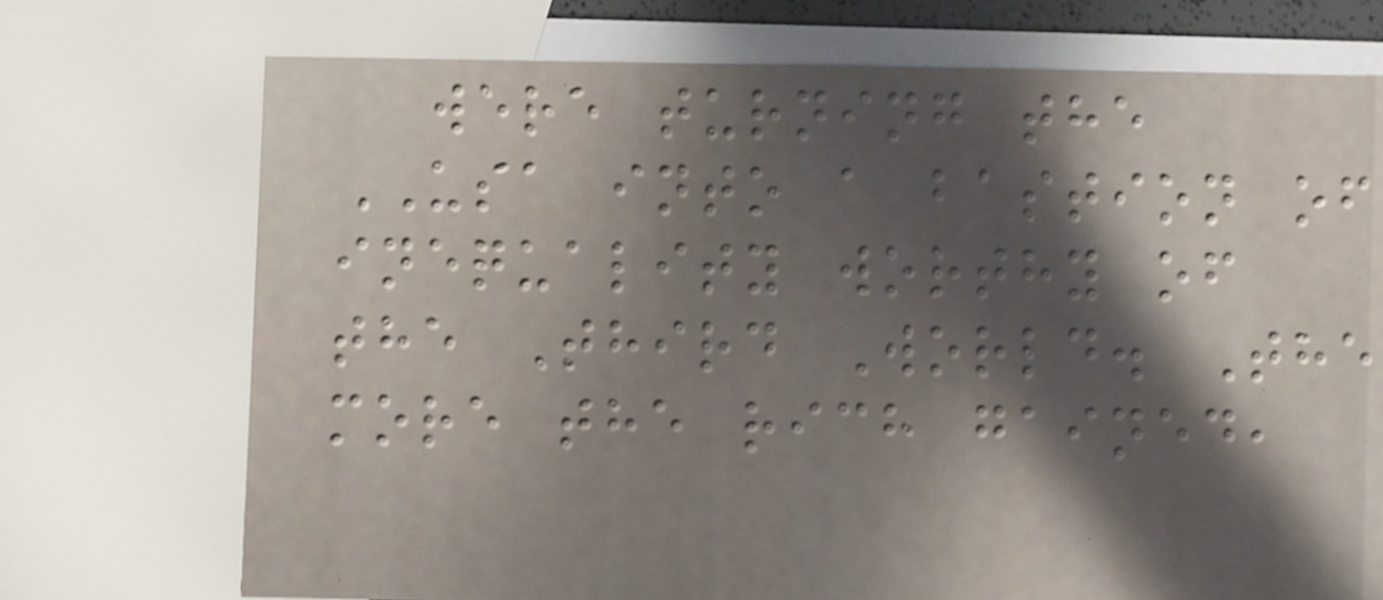were turning the
USA into a bastion of
inequality worthy of
the Third World. The
more the rich gained,
